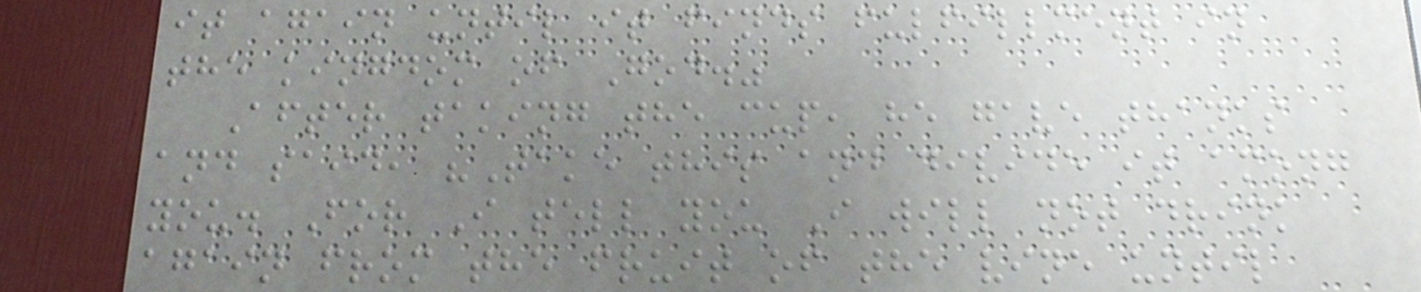it again until it finds fulfillment in
the kingdom of God."
After taking the cup, he gave thanks
and said, "Take this and divide it among
you. For I tell you I will not drink
again from the fruit of the vine until
